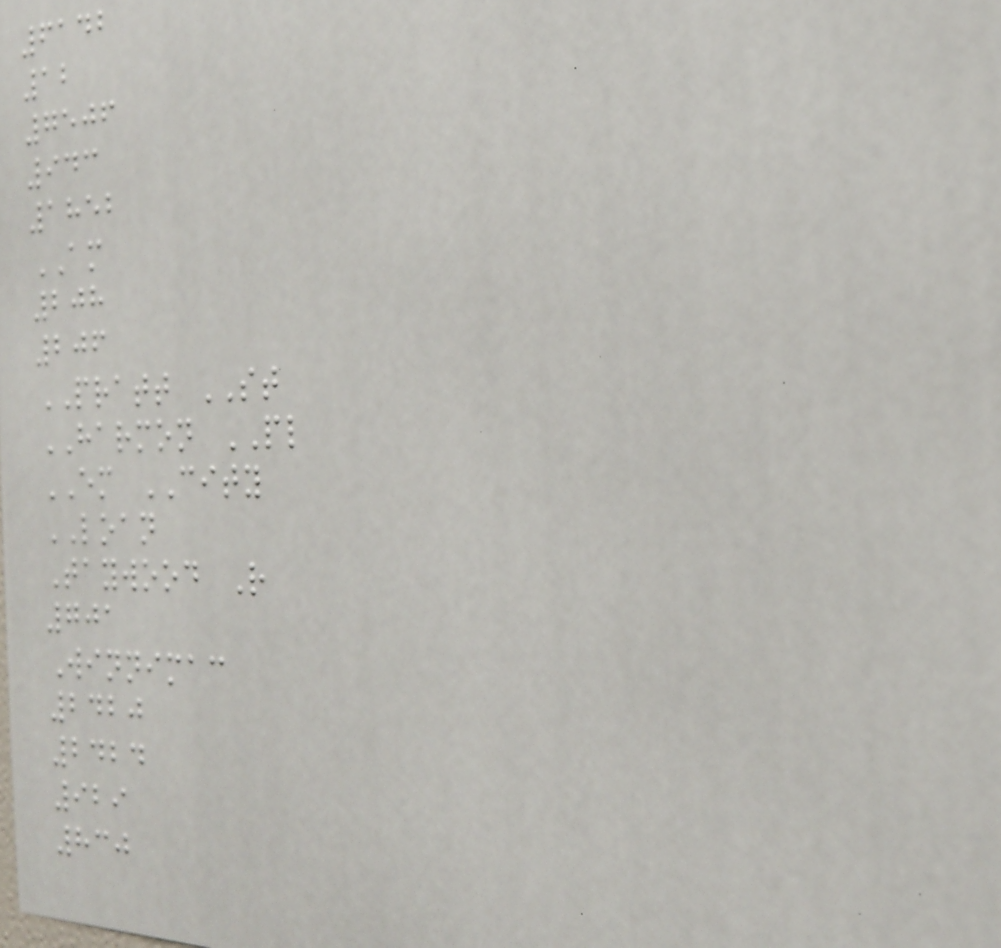6142
12
7506
943
1852
AM
208
206
PRATT ST
HARMON PL
EM CITY
LOAN
Taywood R
701
Winnimac
2420
2424
929
830
